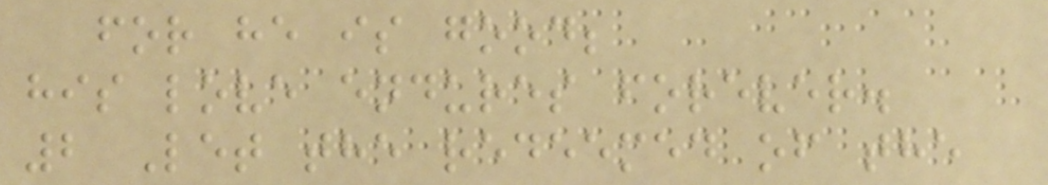for he is good;
his love endures forever.
2 Let the redeemed of the
